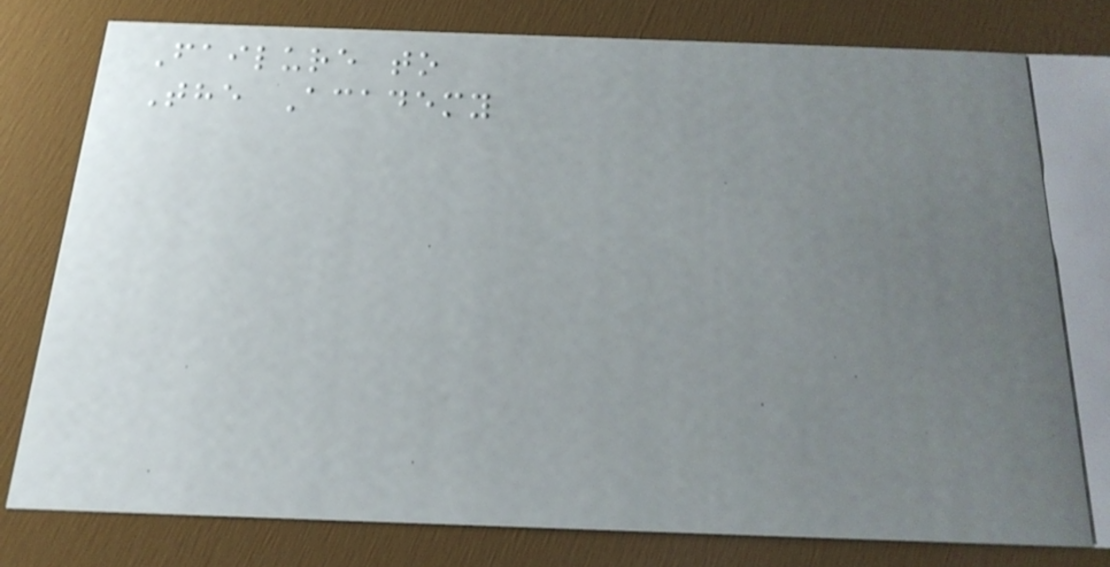Failure to
The Academy
